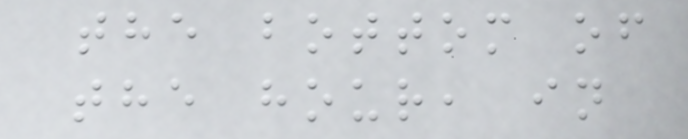the bottom of
the hour, in
